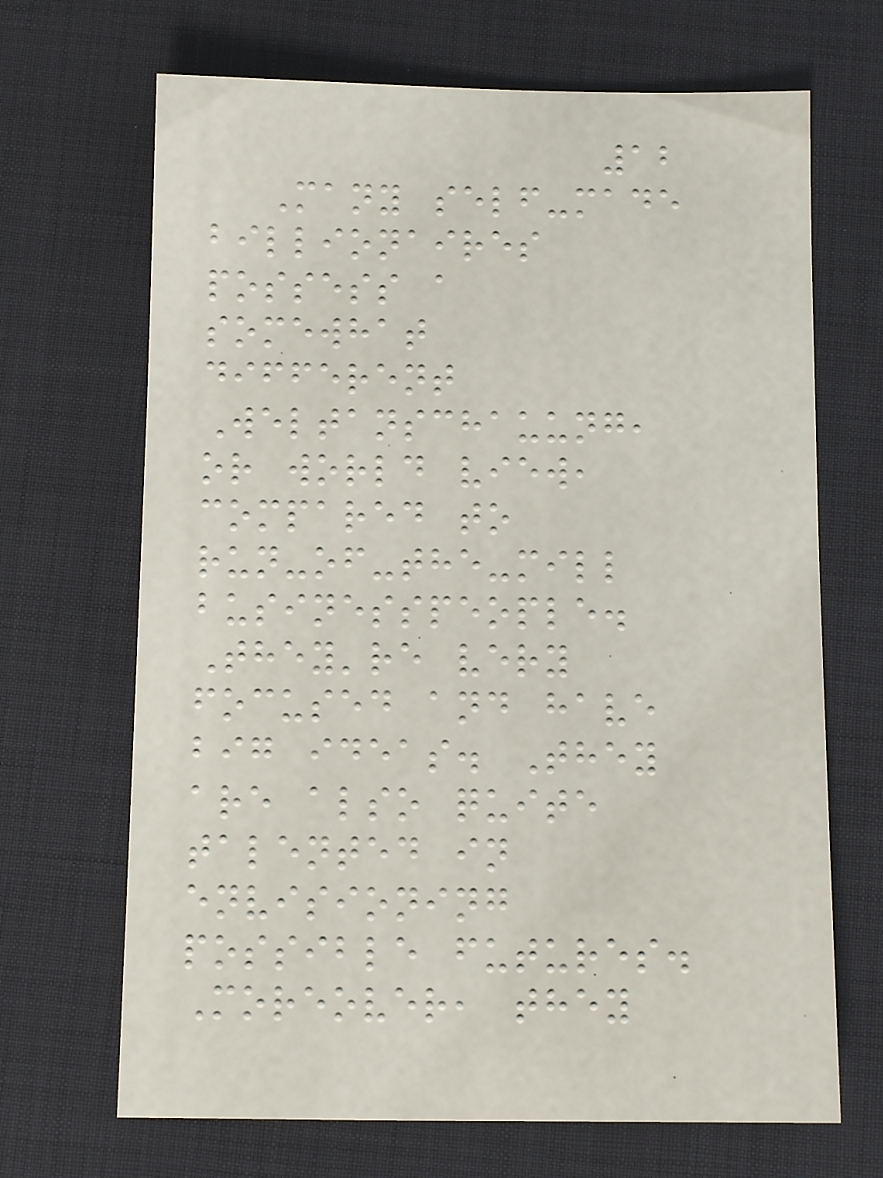12
Many self-made
billionaires
possess a
somewhat
different
Weltanschauung,
or world view,
compared to
run-of-the-mill
businesspeople.
They're very
focused and have
big ideas. They
are also quite
talented in
envisioning
possible futures.
Moreover, they
